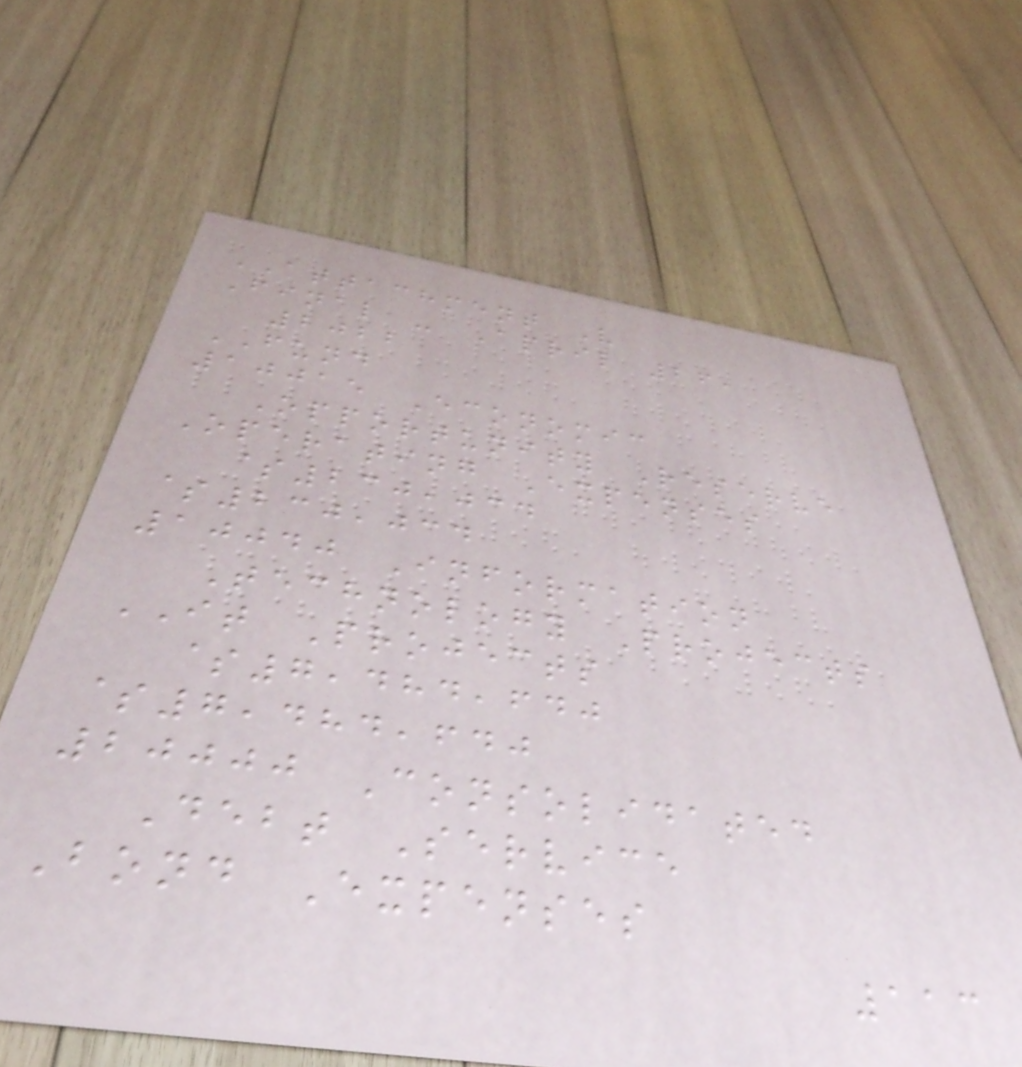ATTACHMENT V
Final - April 26,
2022
FUND
10015 Economic
Opportunity Reserve
Operating Expenses
$230,034
$230,034
10040 Information
Technology Projects
IT Projects
$7,484,640
$7,484,640
20000 Consolidated
Debt Service
Bond Expenses
113
